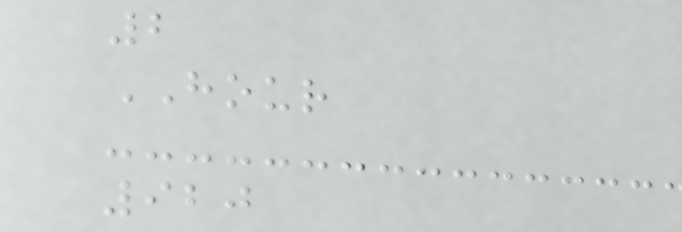2
HOUR
920
